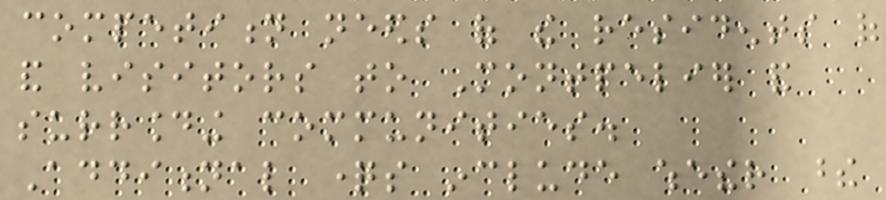competition needs of the residents of
and visitors to Montpelier and
surrounding communities.
Additional questions include whether these
